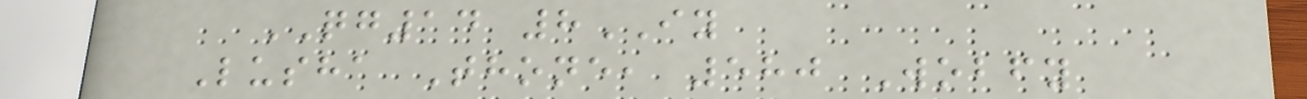QG14 8IY
Lusha Thone, 580 Wobfy
